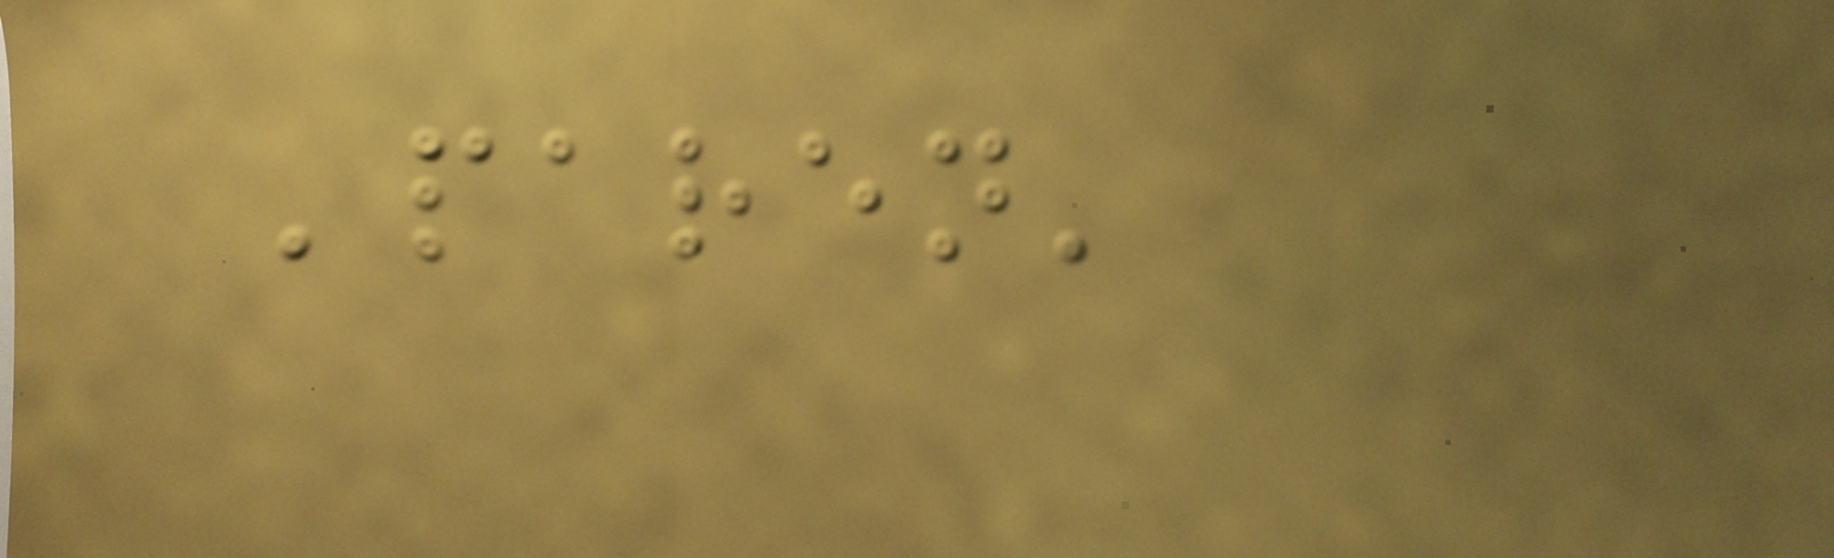'paren'
